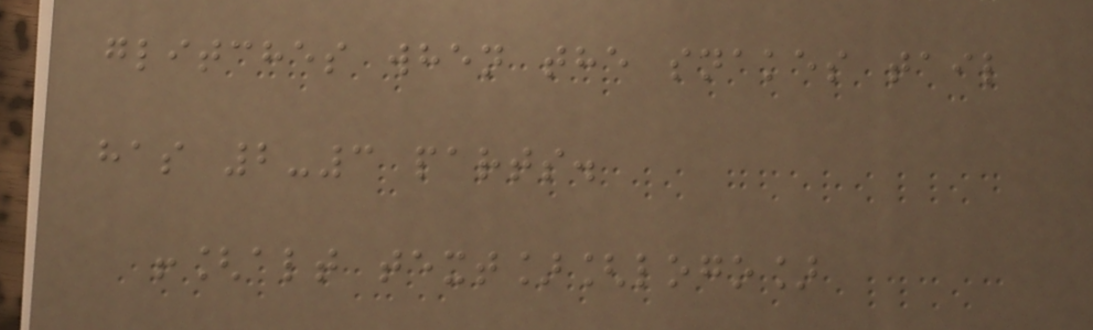glitches when the snakes tail
has 2-3 parts.
![alt text][logo]
